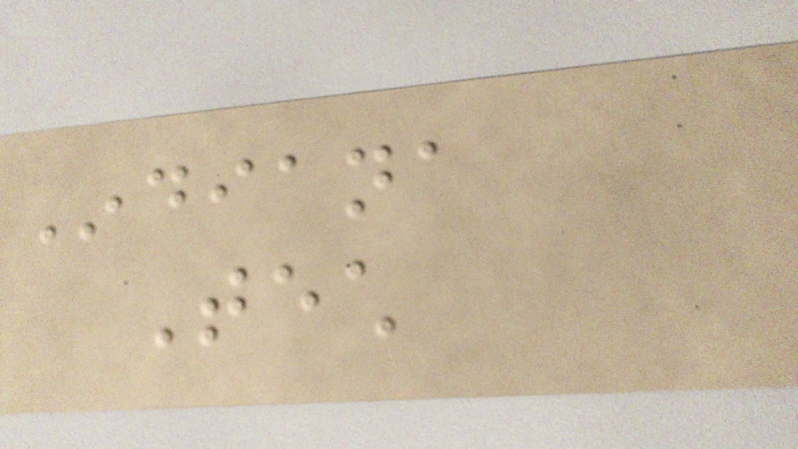Indiana
Tech
